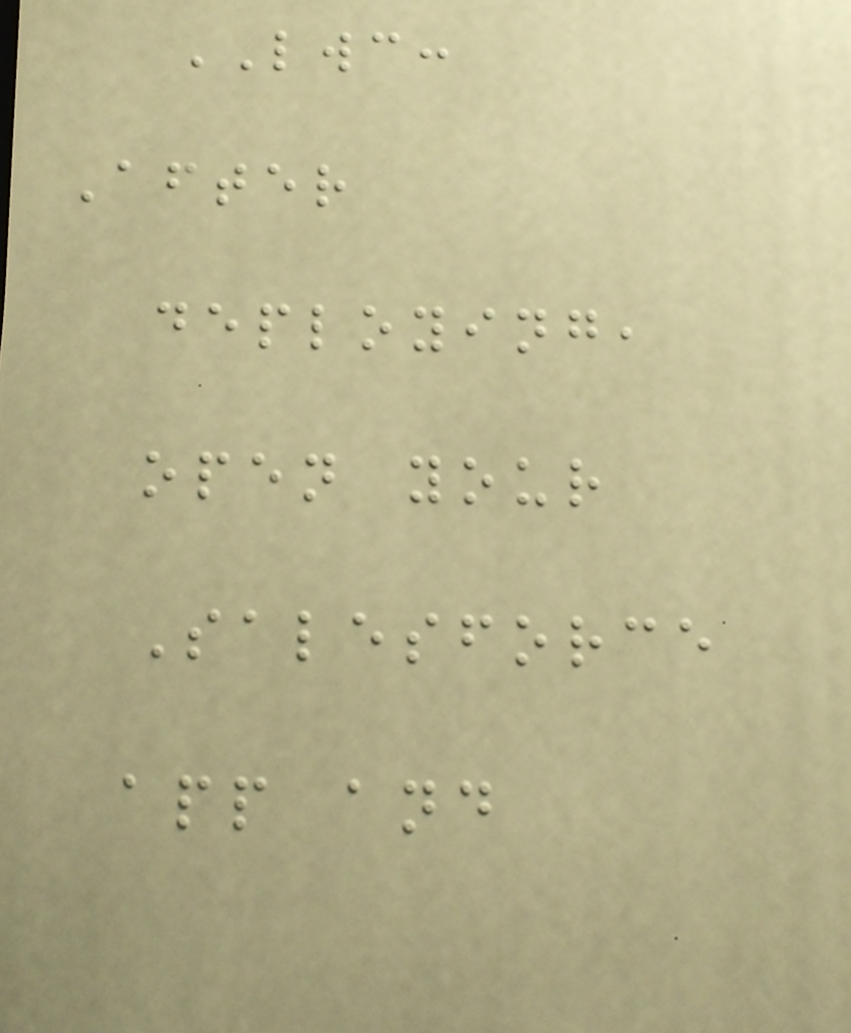LWC:
After
deploying,
open your
Salesforce
app and
